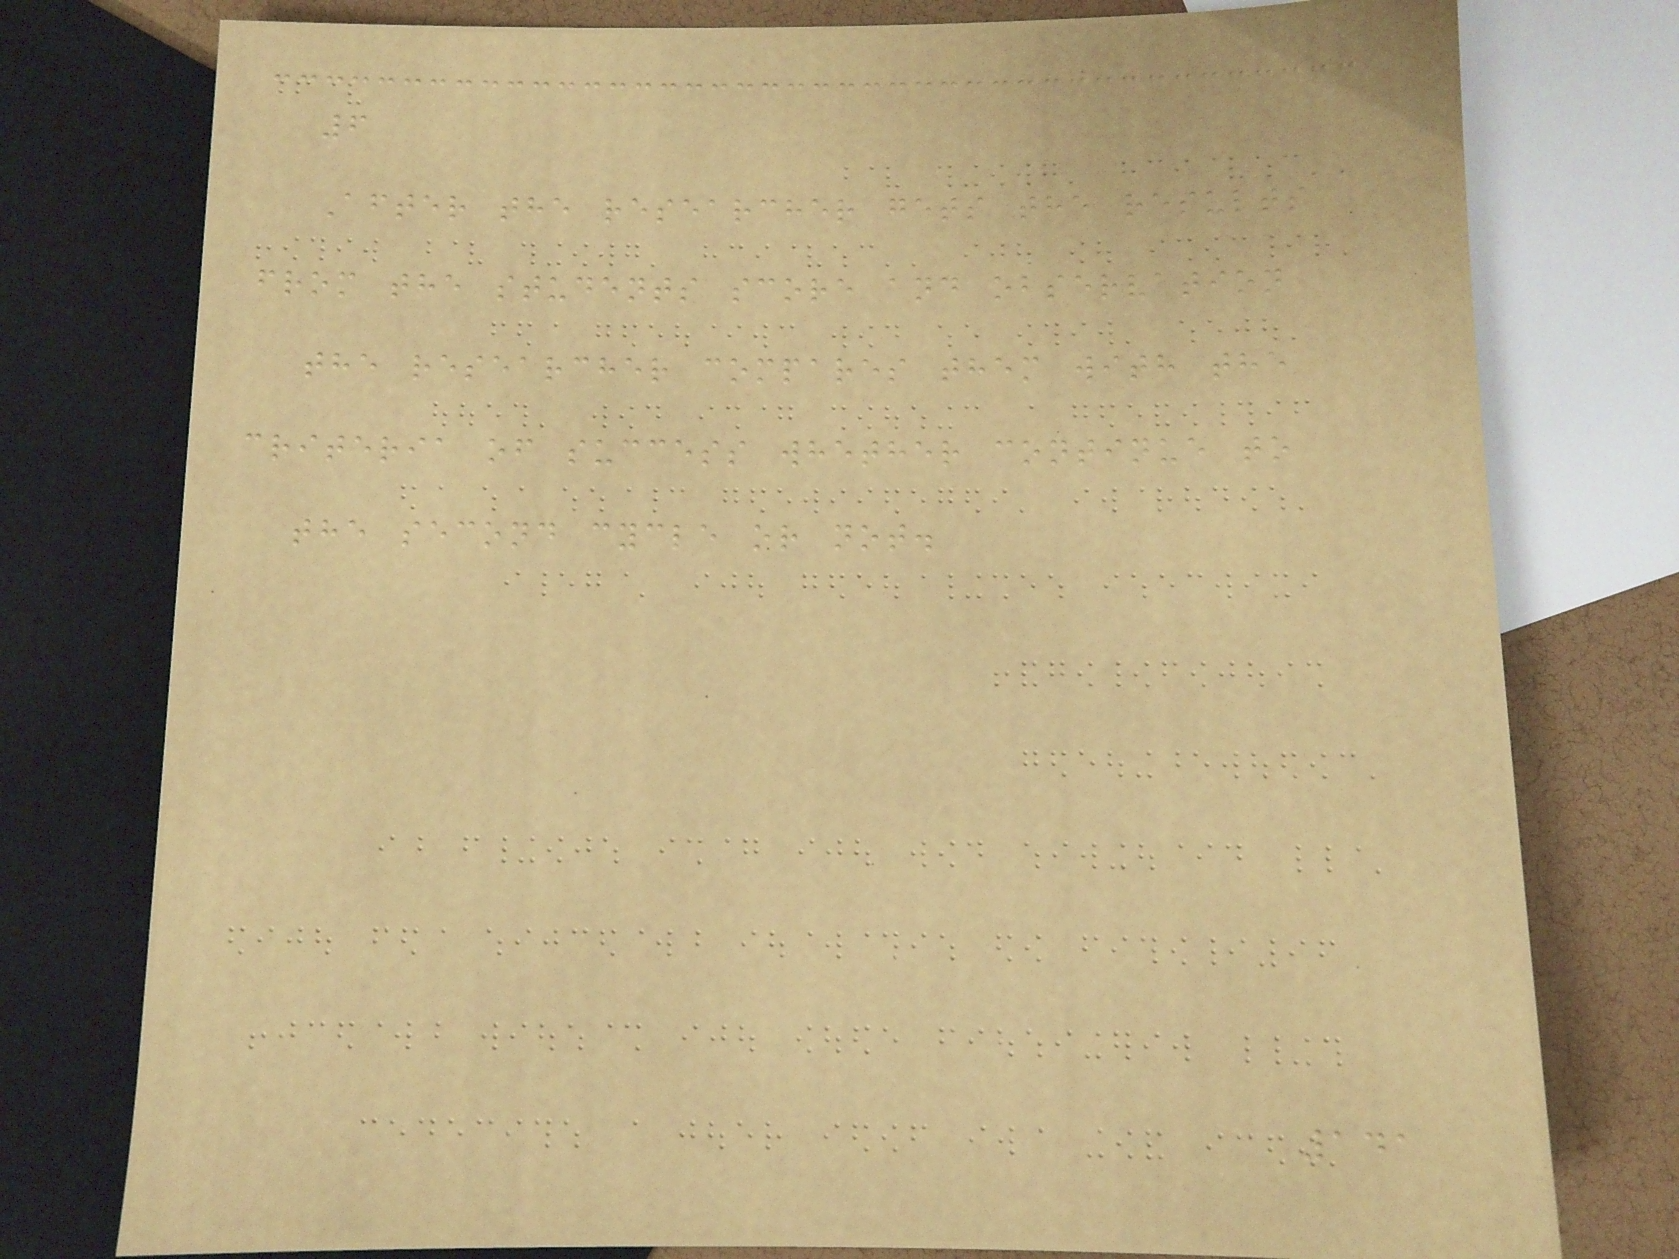6
After the researcher gets the results
from the students score and observation
the researcher compares them with the
criteria of success whether continue to
the second cycle or not.
141
